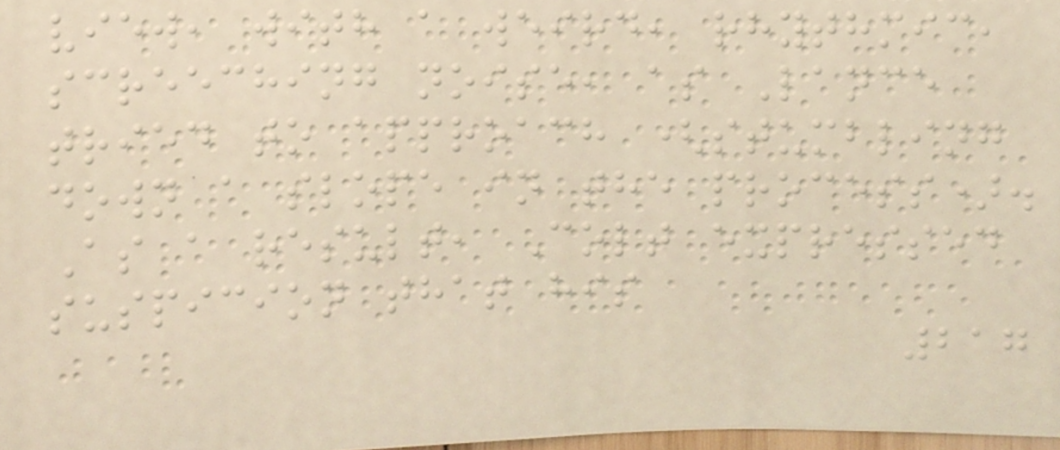view, with a weird, rhythmic,
screeching noise, as Lance
tried to approach (stumbling
down a slope in the process).
As a result, Colt expressed
suspicion that his
217
